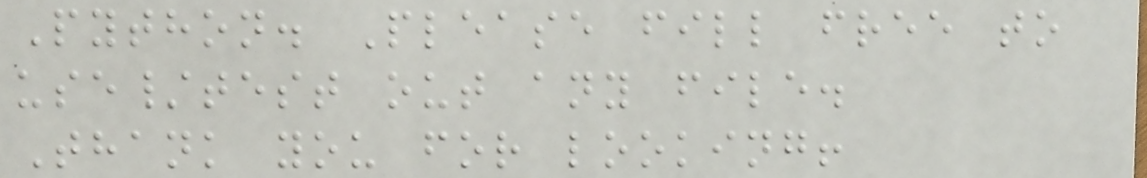Python. Please fill free to
use/test out any file.
Thank you for looking!
